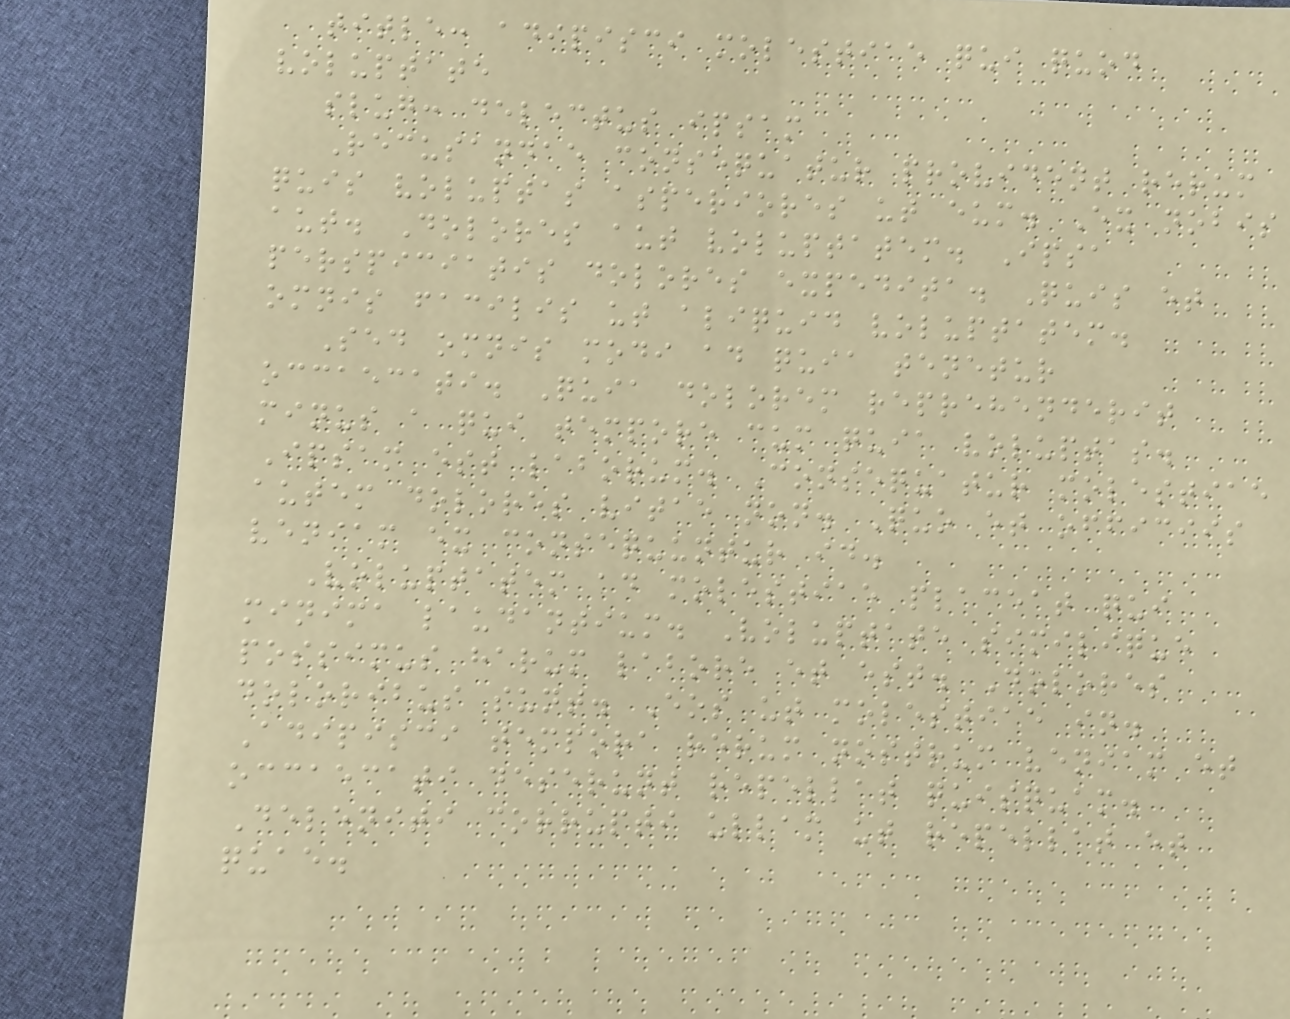title: adipisci molestiae qui quod
voluptate
slug: delectus ipsam
Recusandae consequatur provident rerum
quis voluptas asperiores ut eum. Ex nobis
aut. Dolores aut voluptatem. Ipsa
perspiciatis dolores expedita. Quis et
omnis facilis ut aliquid voluptatem.
Sed omnis modi ad quia tenetur
occaecati. Quia dolorem reprehenderit
minus a qui tempore cum quia voluptas.
Ipsam est laborum. Consequatur molestiae
autem dolores vitae non. Quo et officiis
veniam ex consequuntur id.
Voluptatem ad molestiae placeat qui
minima laudantium. Voluptate similique
possimus harum labore et est. Dolores
doloribus sunt. Eos ut molestiae in.
Adipisci tempora rerum nostrum veniam et
occaecati deserunt repellat quisquam.
Deleniti corrupti ullam ut repellat et
quae.
